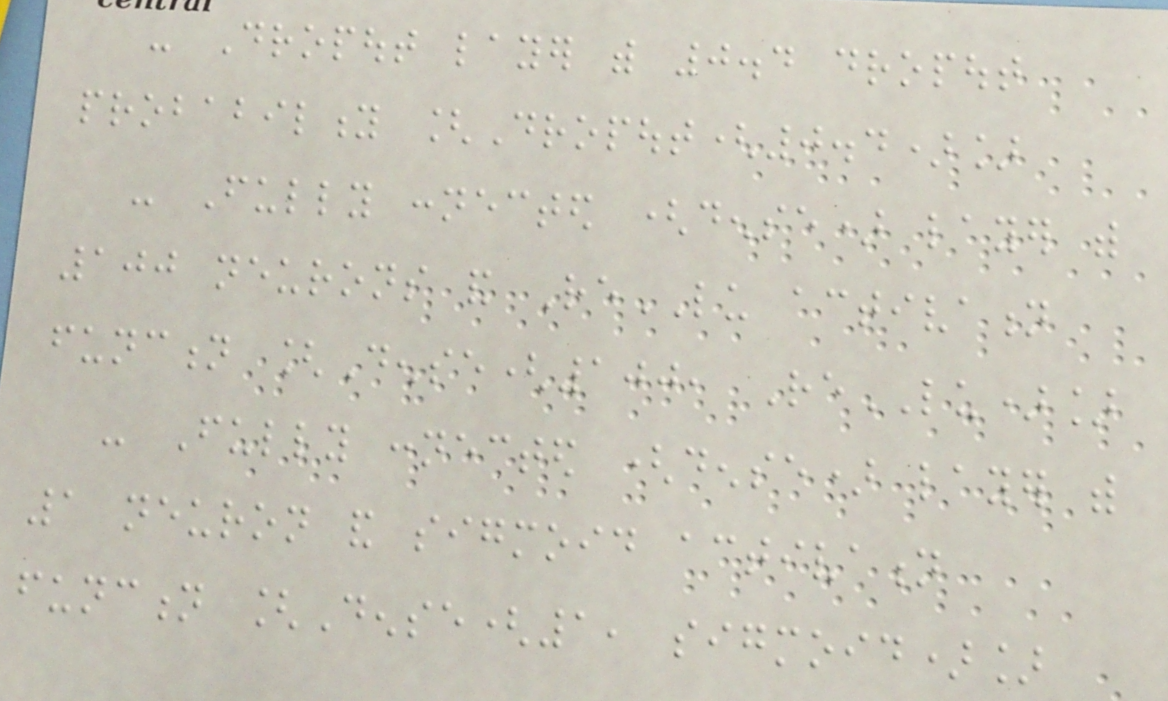- Dropout layer with 0.4 dropout
probability [Dropout(0.4)]
- Fully connected (dense) layer with
100 neurons and ReLU activation
function [Dense(100, ReLU)]
- Fully connected (dense) layer with
1 neuron and sigmoid activation
function [Dense(1, sigmoid)]
